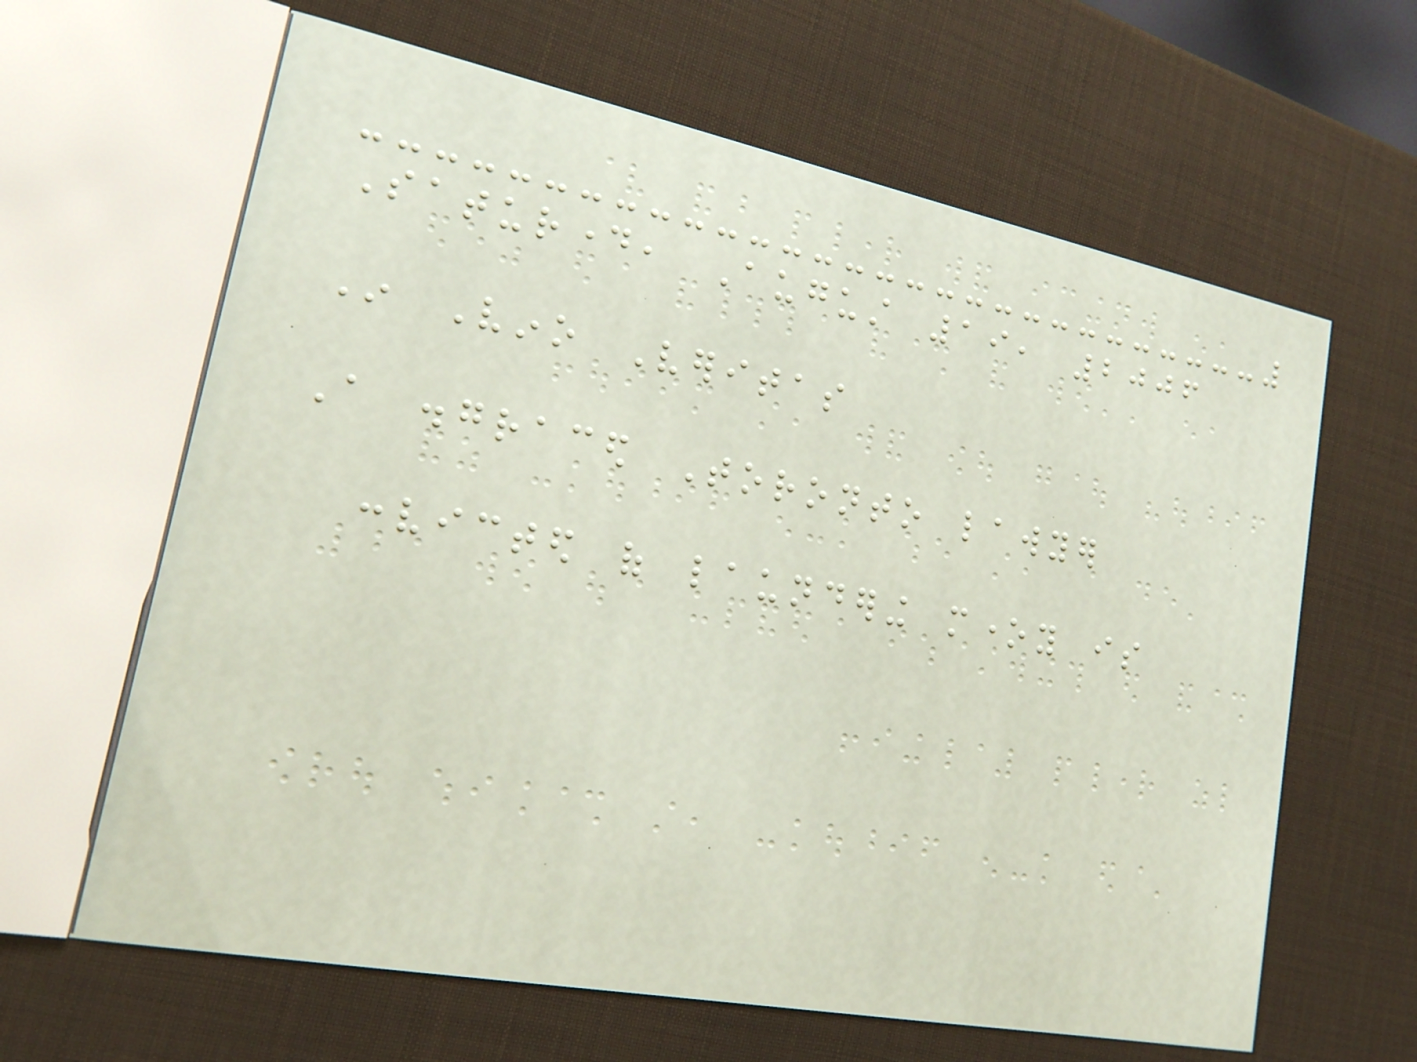Saturday, August 19, 2006
In Vino Veritas
A disgraced Toronto lawyer
convicted of laundering money is
